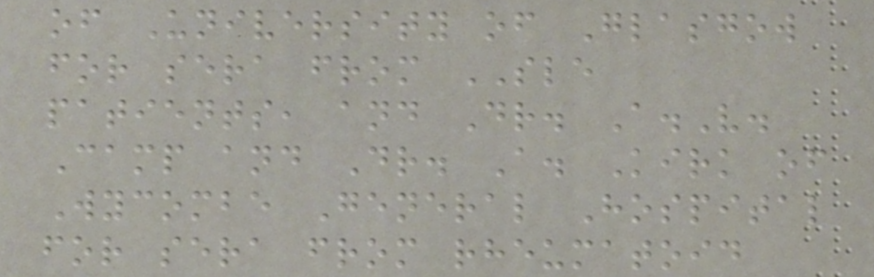of University of Glasgow
for sera from SLE
patients, and Dr. A.V.
Camp and Dr. A. Kirk of
Wycombe General Hospital
for sera from rheumatoid
